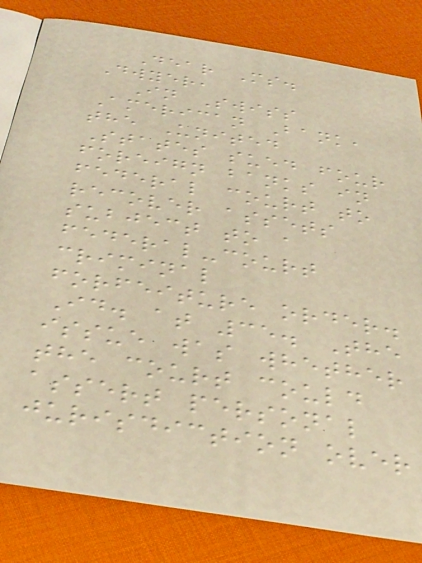Dear Ms.
Dwyer,
In Swiss
American Bank,
the United
States sued four
foreign banks in
federal court to
recover assets
subject to a
federal-court
criminal
forfeiture order.
Id. at 35. The
issue was whether
the court could
assert personal
jurisdiction over
